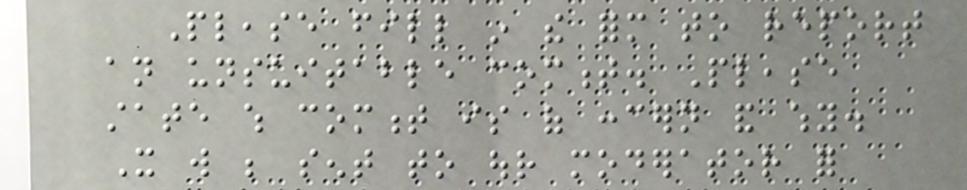Please fill in the form to report
an unsuitable comment. Please
state which comment is of concern and why.
It will be sent to our moderator for
